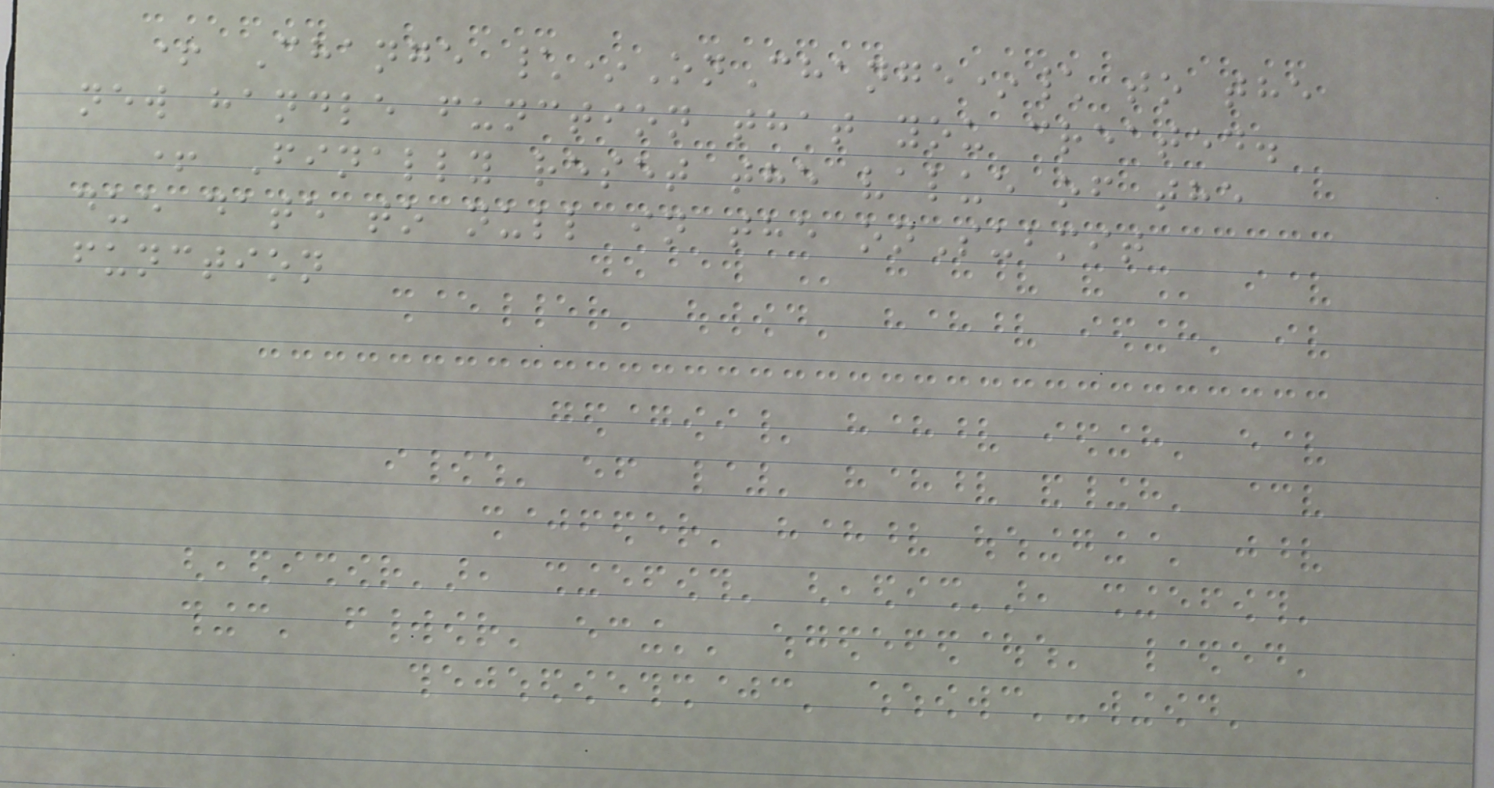+ Change \*OnChange*\ to the
new handle function that you created.
+ Finally reset the value of the
due date to null in the onSubmit
function
